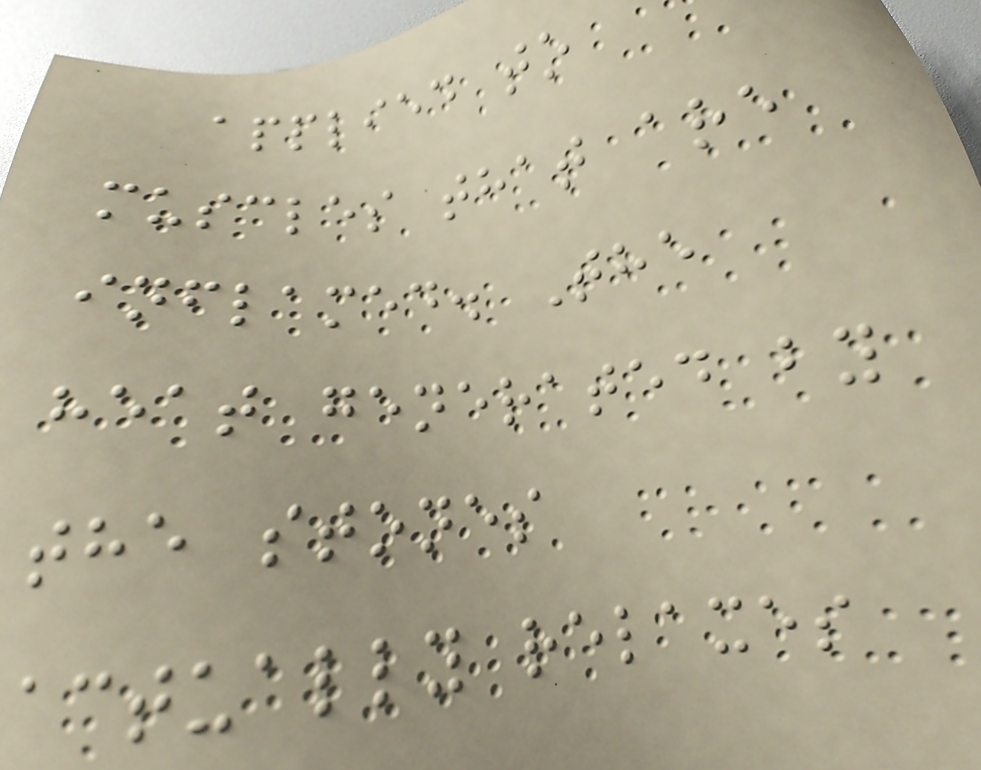applied to
muscles that are
inflamed. The
heat generated by
the stones
actually relaxes
